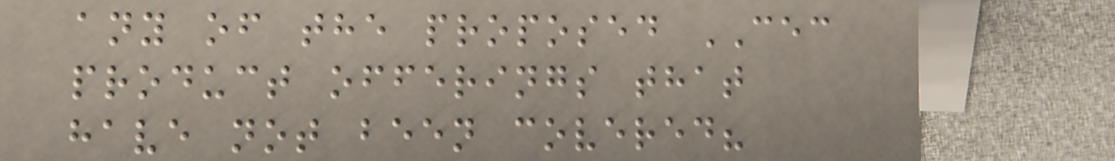any of the proposed CEC
product offerings that
have not been covered?
